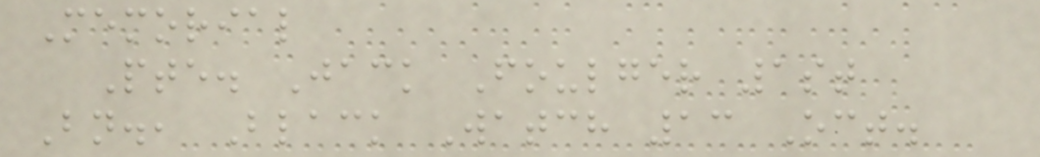Memorial
Pte. Jack Foulger 1st
Bn., Black Watch 13 Oct.
